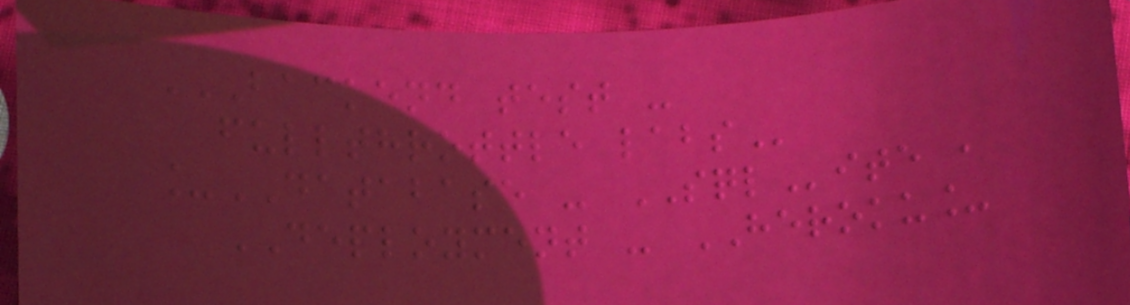BACKEND TEST -
FULLTHROTTLE LABS
_DATABASE - SQLite ,
DEPLOYMENT - HEROKU_
